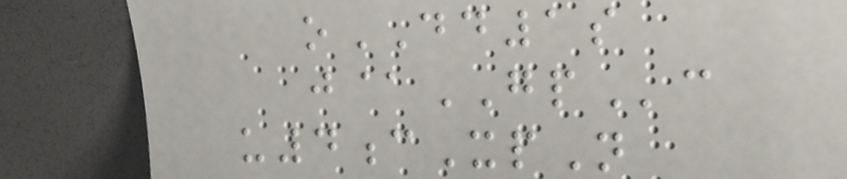oDD1s
j@GPc
u4cXpN
